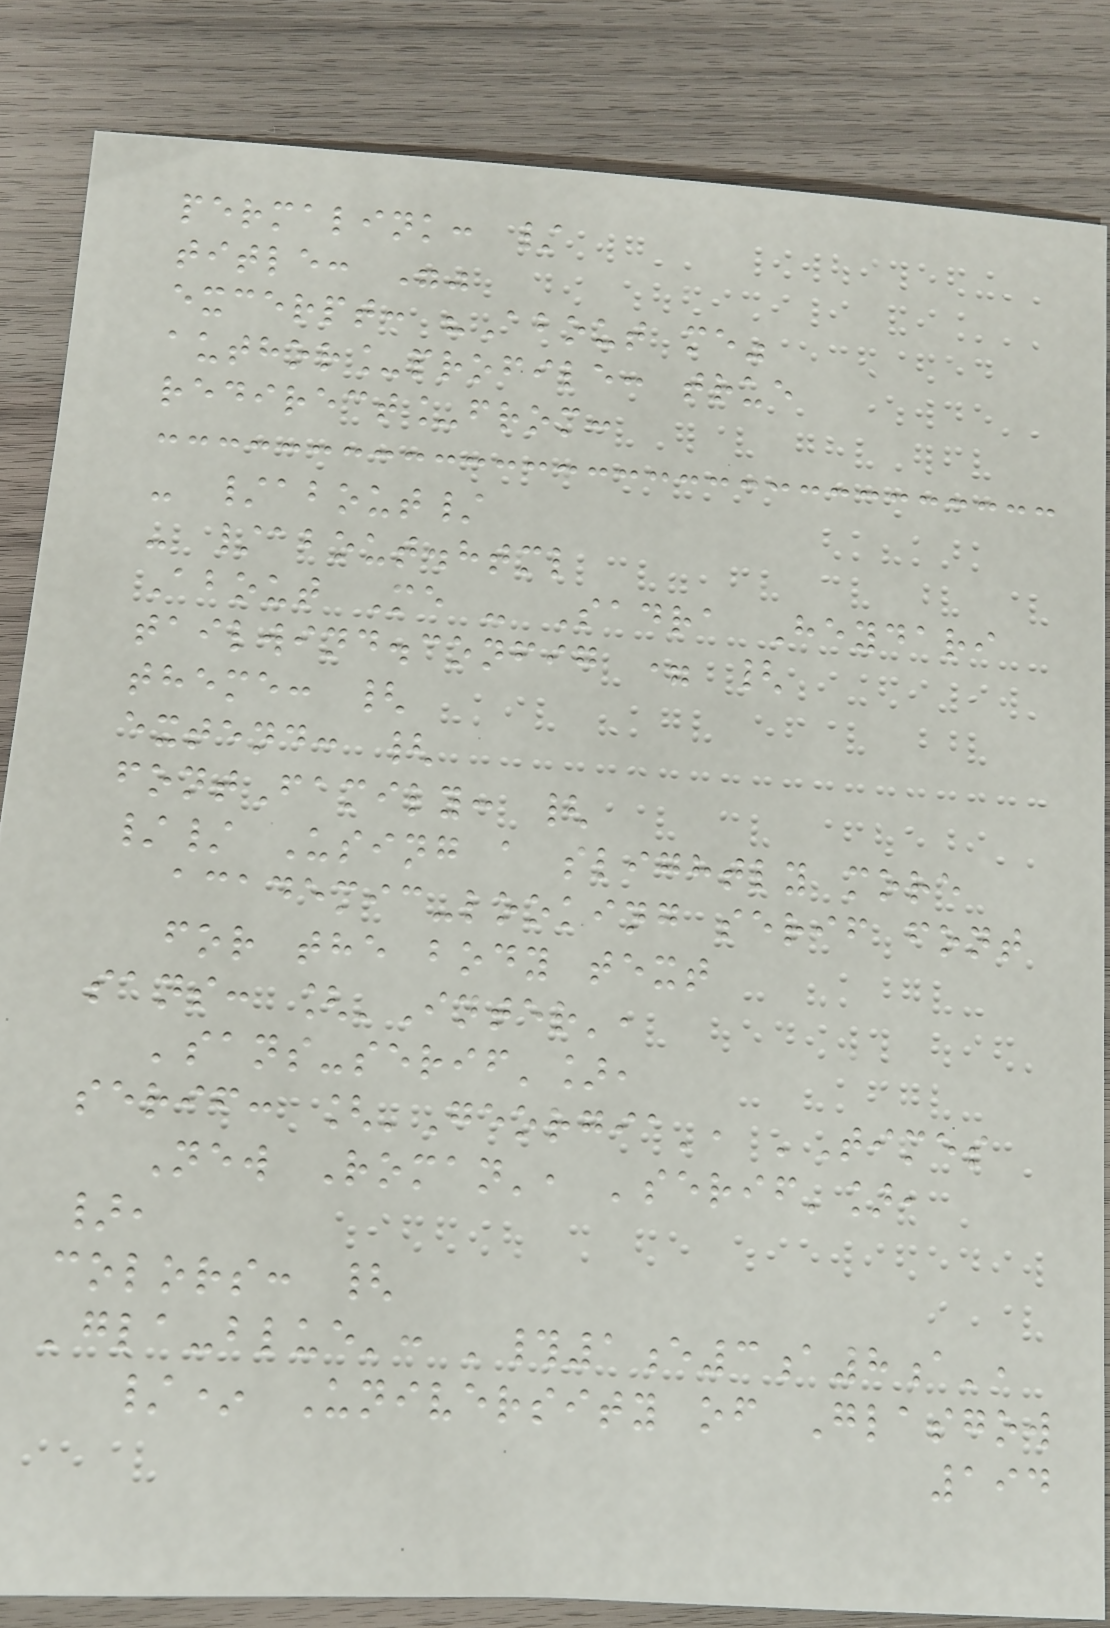permalink: /
title: ""
excerpt: "About me"
author_profile: true
redirect_from:
- /about/
- /about.html
About Me - Sadra Heydari
tailwind.config = {
theme: {
extend: {
fontFamily: {
// Using a slightly more
academic-looking serif font
for the body text
sans: ['Inter',
'sans-serif'],
serif: ['Georgia', 'Times
New Roman', 'serif'],
},
colors: {
'gla-blue': '#1e3a8a',
/* University of Glasgow
194
